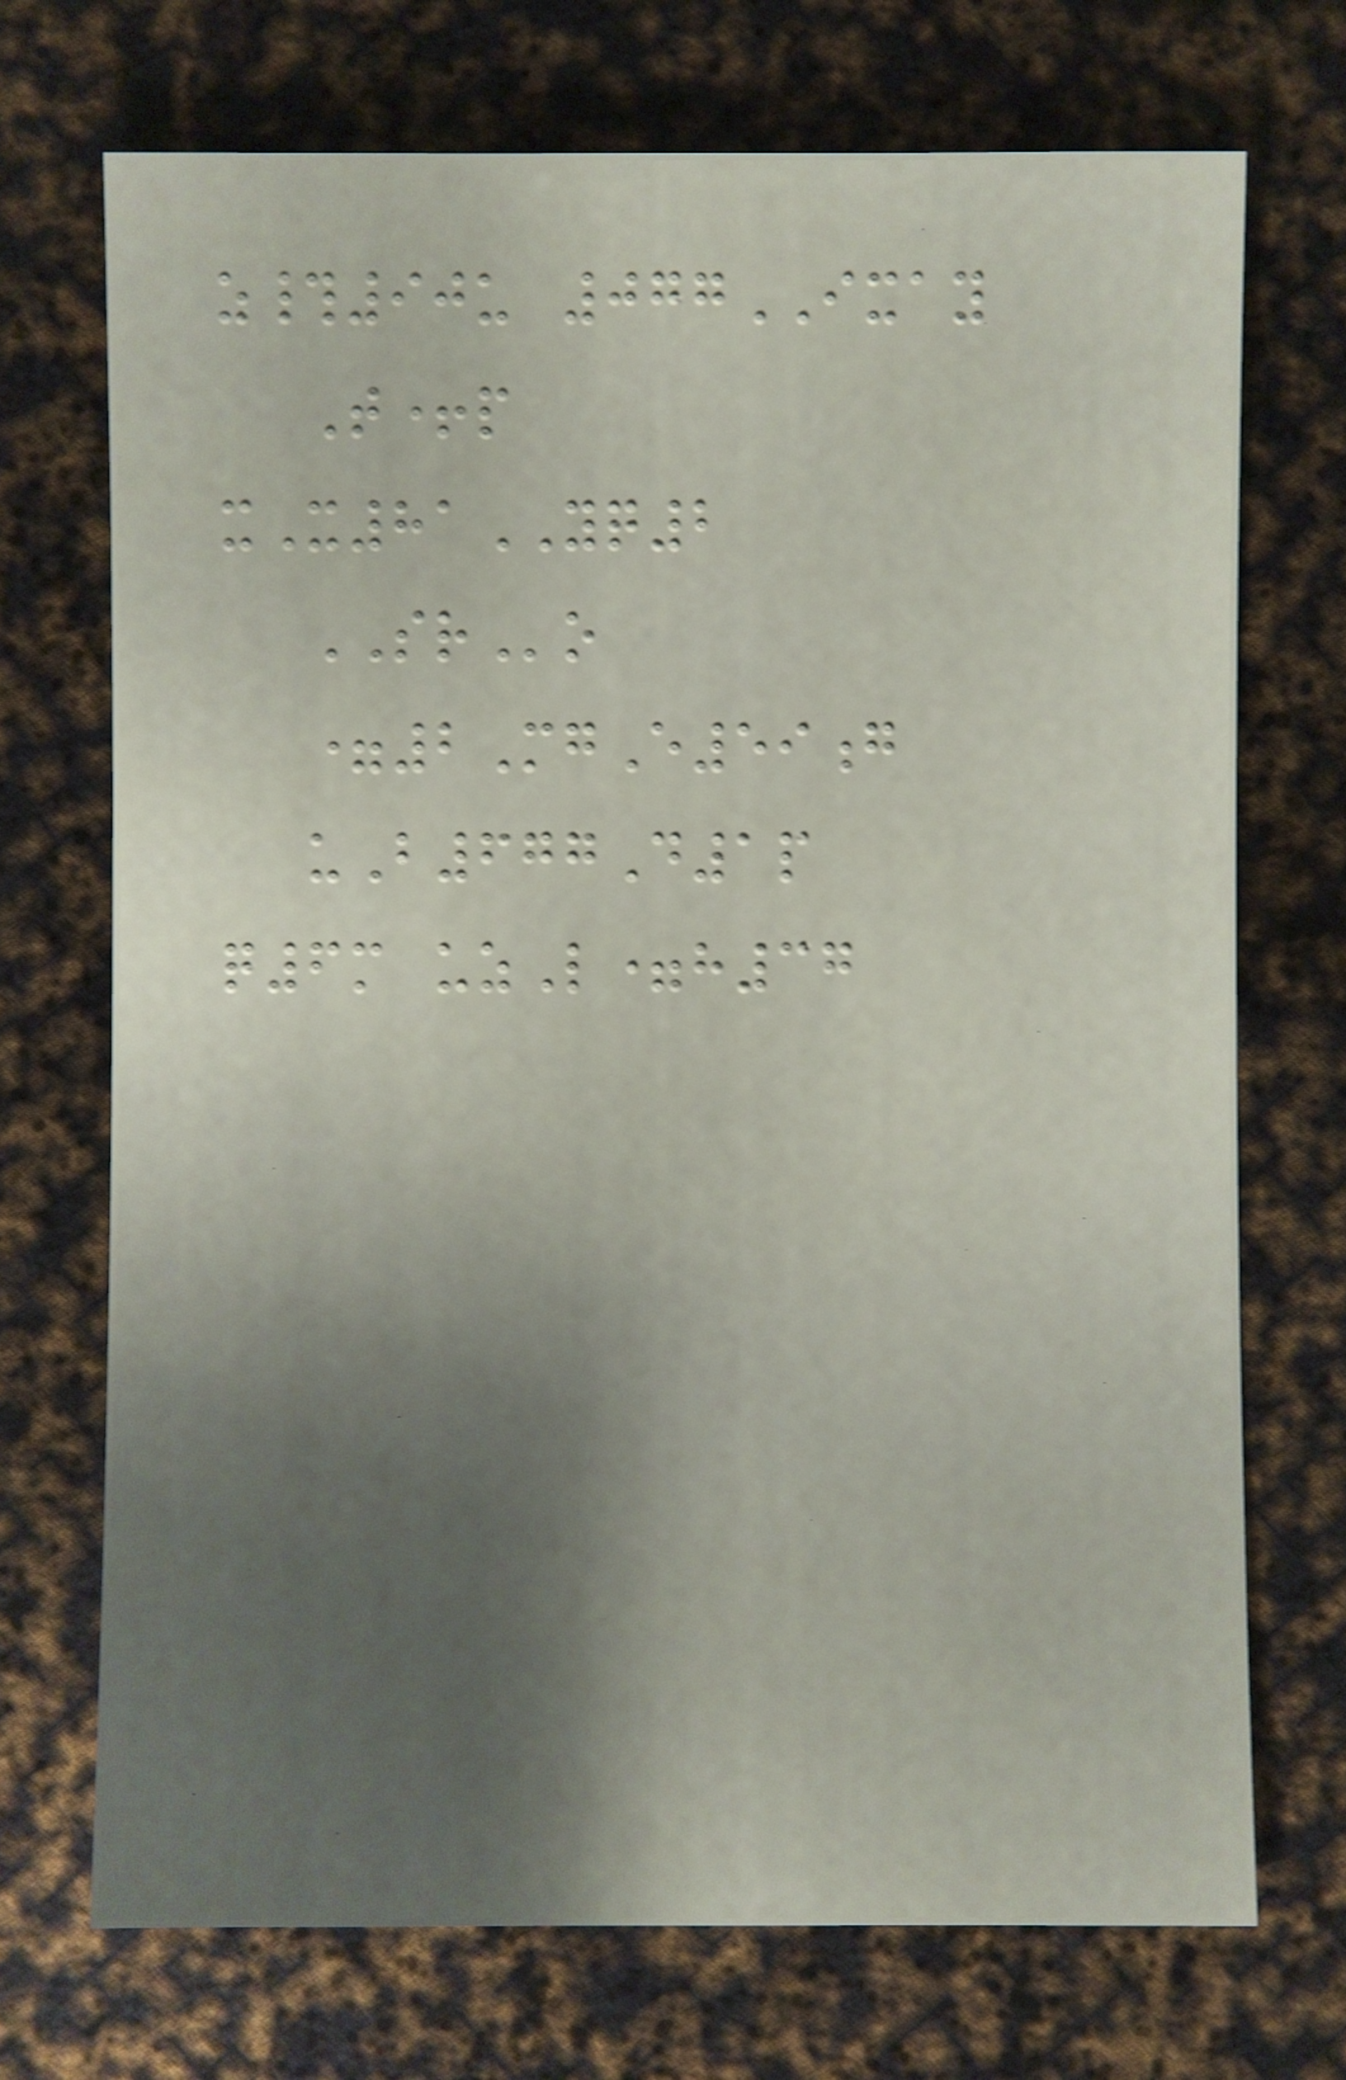z#90u 077IXAY
T+p
xX81YQ2
SRo
=2MgE59g
uB677D1p
q6m uzL=h37
